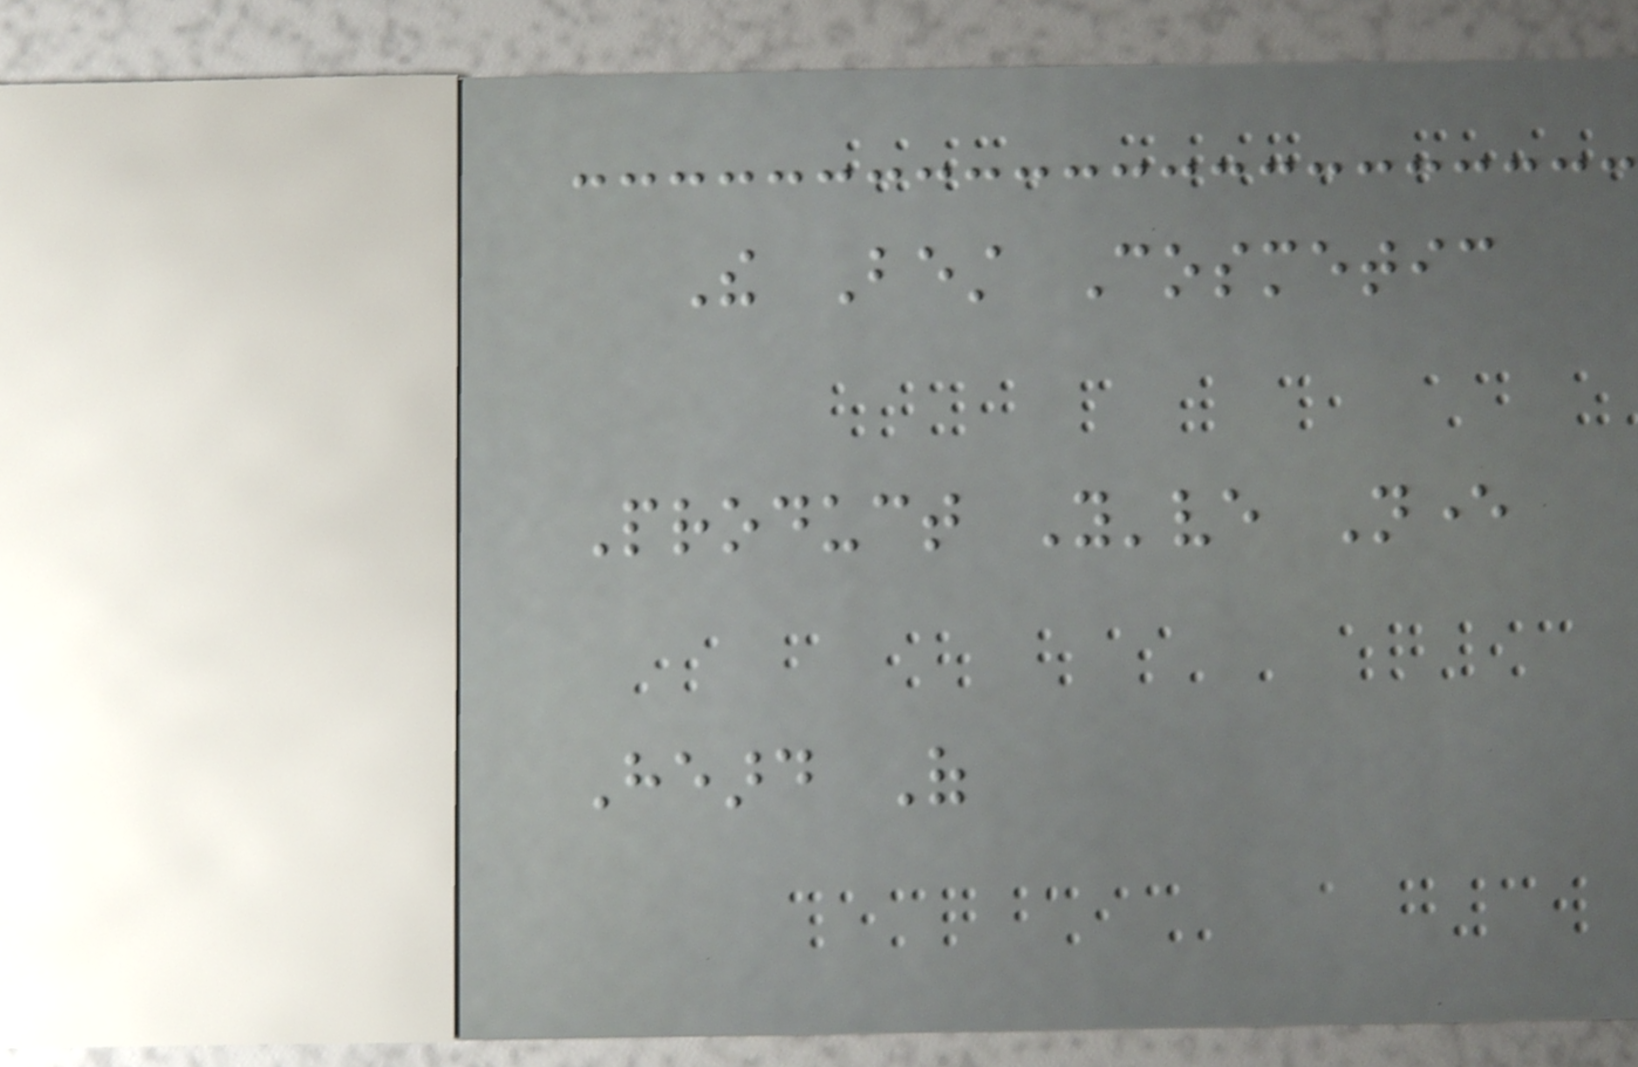The Best Cosmetic
Product You've Never
Heard Of
